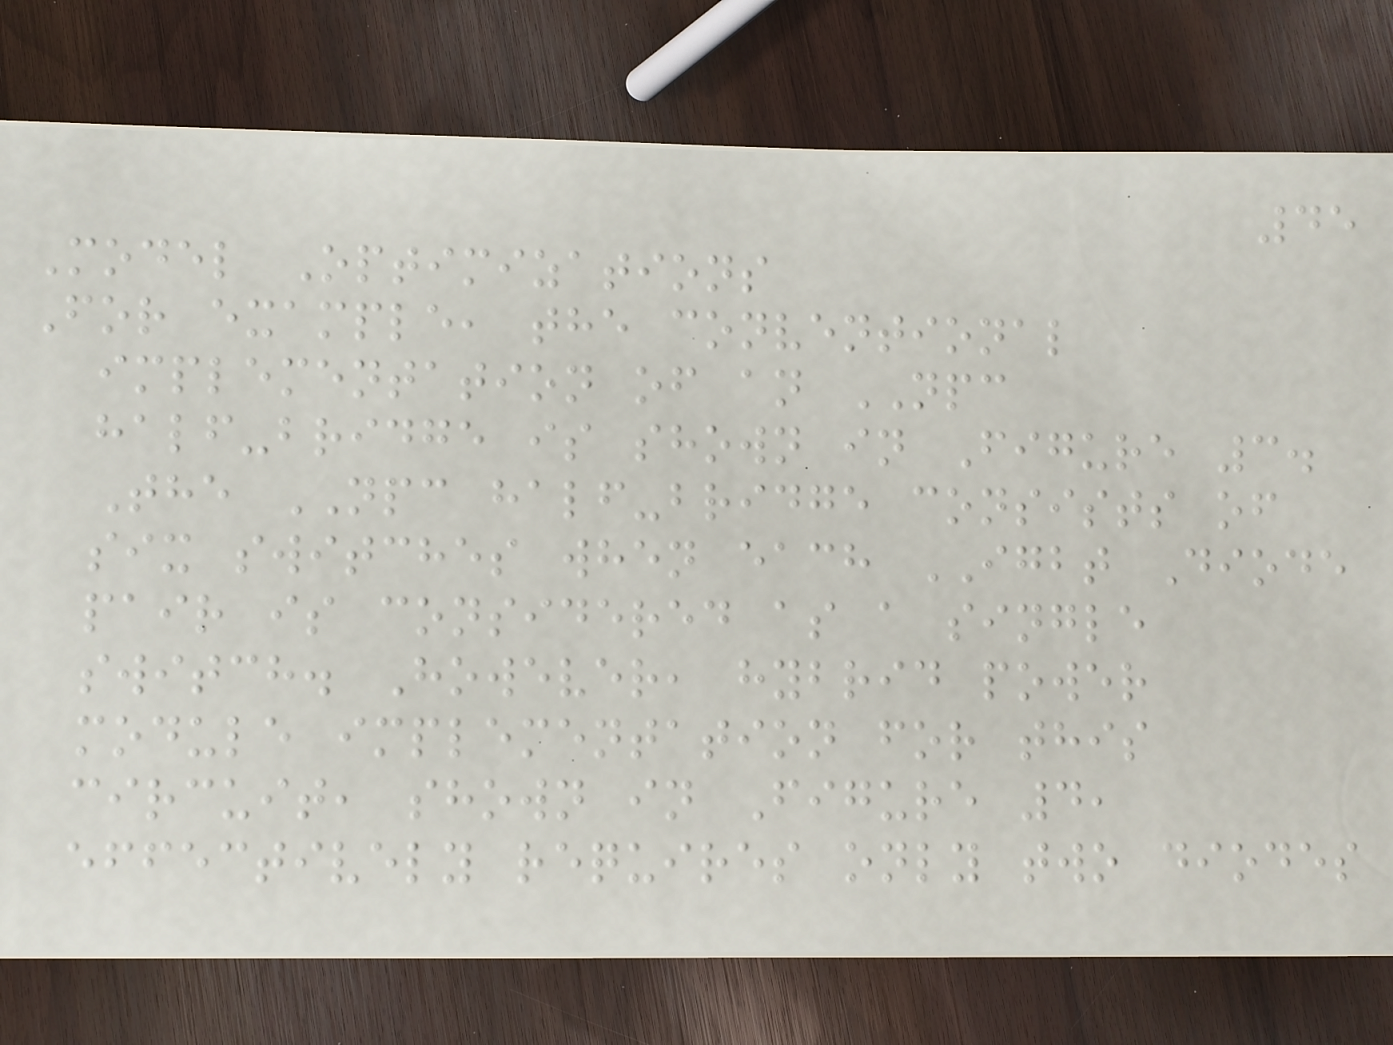45
Model Optimizations
For example, the conventional
implementation of an NPC
half-bridge is shown in Figure 3.
The NPC half-bridge consists of
six switches when each IGBT Diode
pair is considered as a single
switch. However, hybrid power
module implementation for this
circuit, shown in Figure 4,
effectively requires only two diodes
